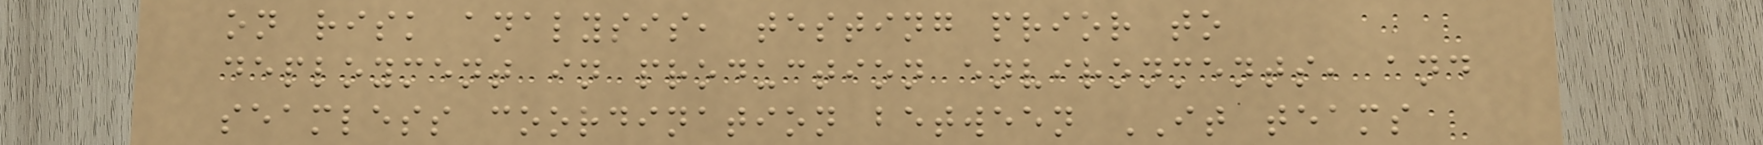on risk analysis, testing prior to
deployment in production environments, and
seamless coordination between IT teams
